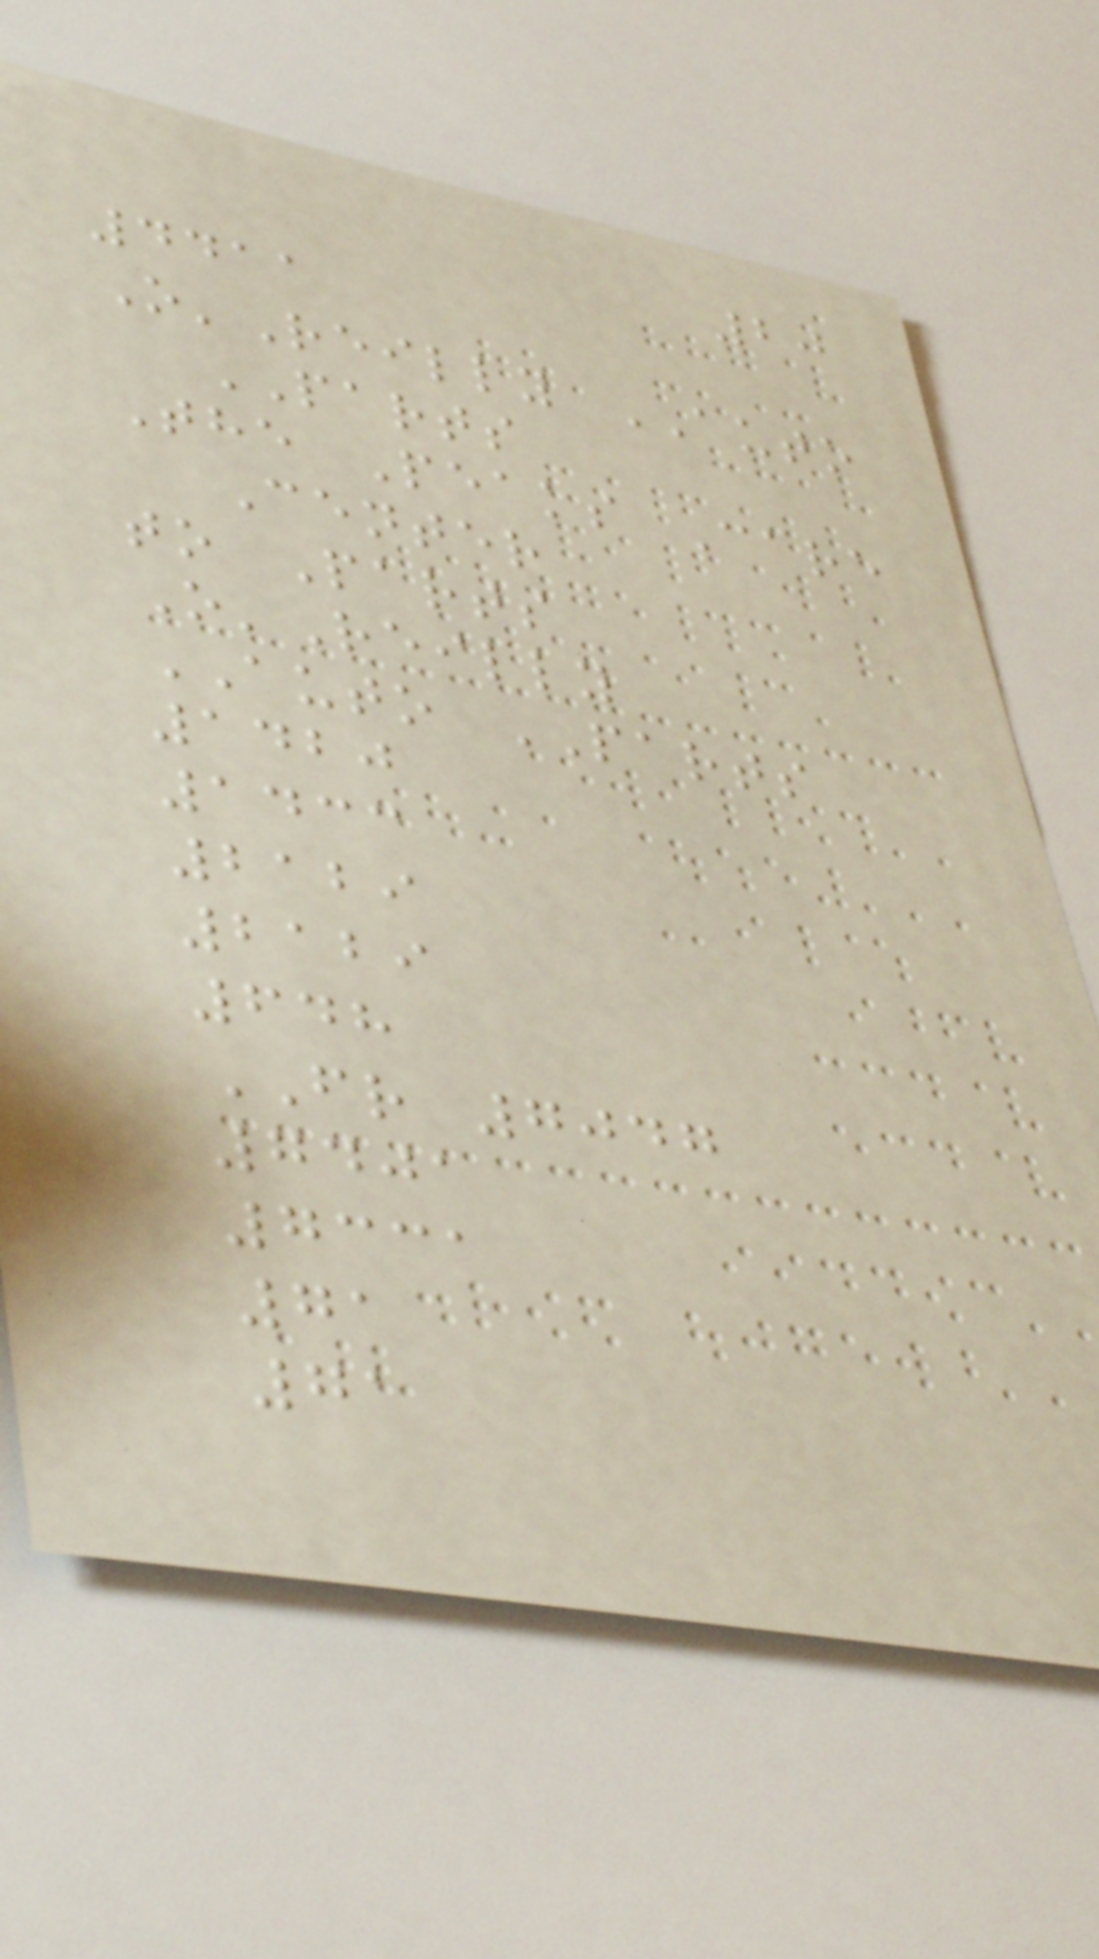20
4411
O'Reilly AUTO
PARTS
The Peaks Care
Center
to Parts
O'Reilly
AUTO PARTS
1420
1433
2129
2129
648
FR 7047
7401
7331
71
71
